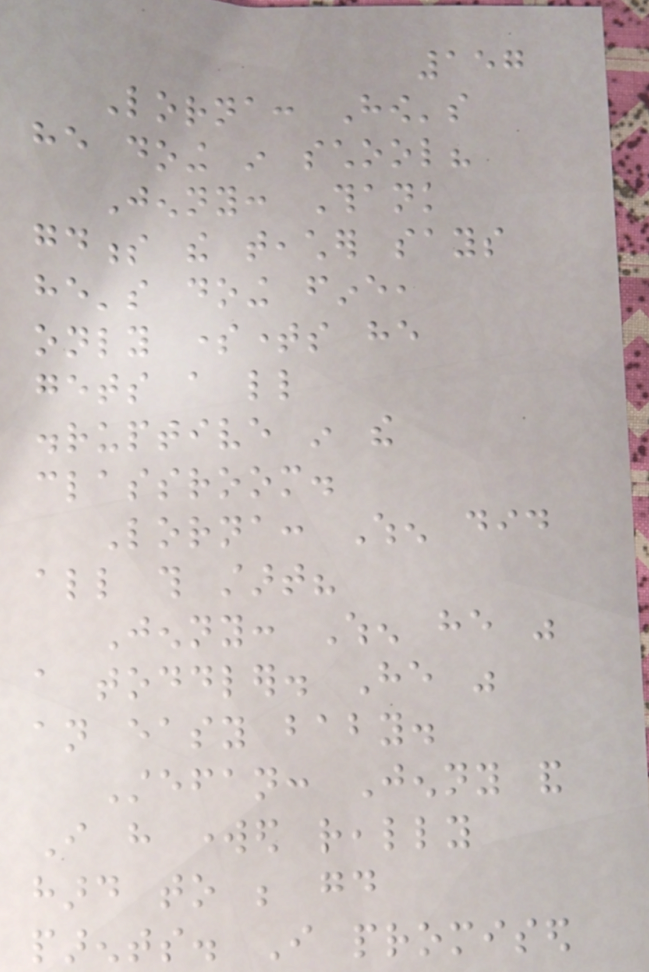157
Lorna: How's
he doing in school?
Jenny: Thank
goodness the teacher says
he's doing fine,
only sometimes he
gets a little
disruptive in the
classroom.
Lorna: When did
all this start?
Jenny: When he was
a toddler. He was
an easy baby.
Stefan: Jenny and
I have worked really
hard to be good
parents. I promised
